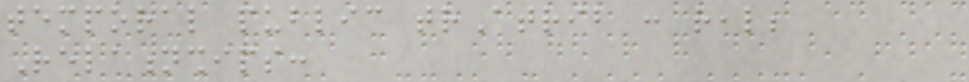temporal public trAtrib : real;
Relationships:
